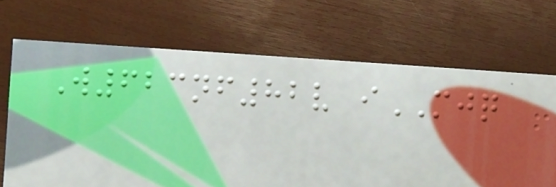W623nf82v iMJQ
